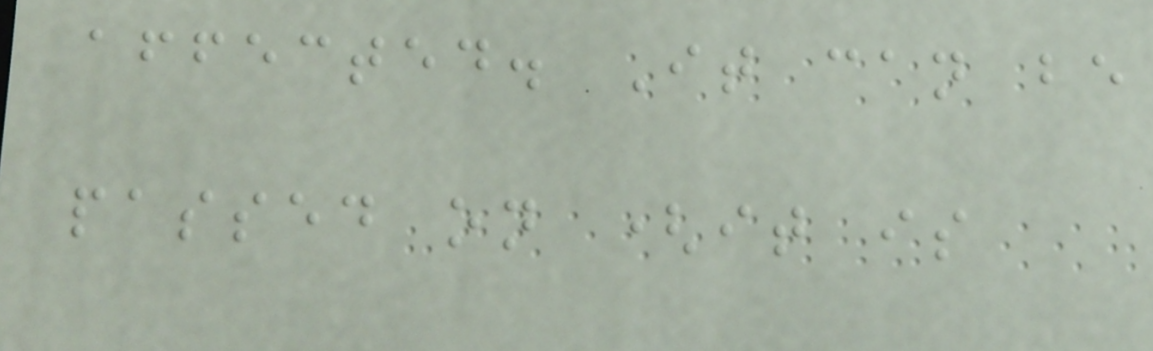affected. It can be
passed on (it is
